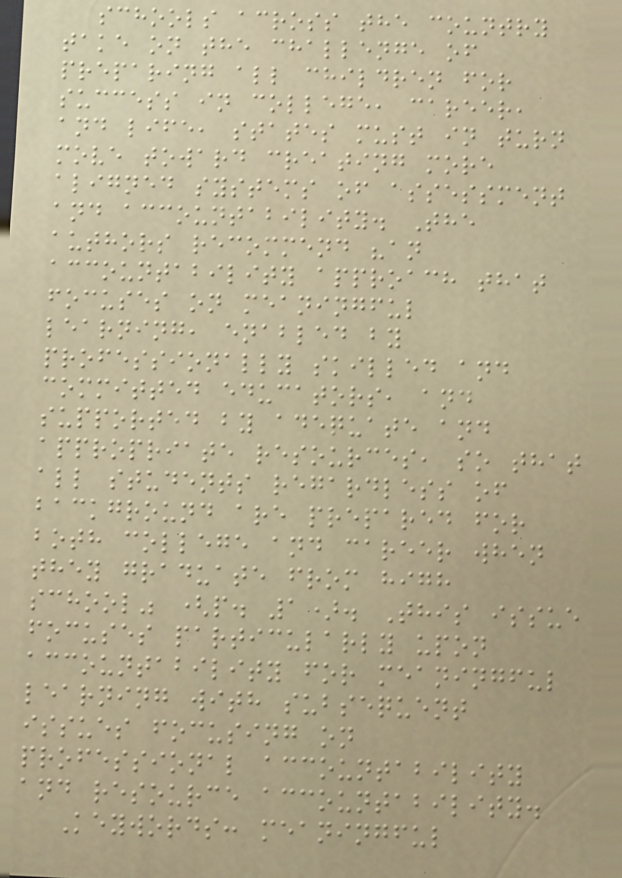schools across the country
take on the challenge of
preparing all children for
success in college, career,
and life, states must in turn
move toward creating more
aligned systems of assessment
and accountability. The
authors recommend "an
accountability approach that
focuses on meaningful
learning, enabled by
professionally skilled and
committed educators, and
supported by adequate and
appropriate resources, so that
all students regardless of
background are prepared for
both college and career when
they graduate from high
school" (p. 1). This issue
focuses particularly upon
accountability for meaningful
learning with subsequent
issues focusing on
professional accountability
and resource accountability.
Keywords: meaningful
